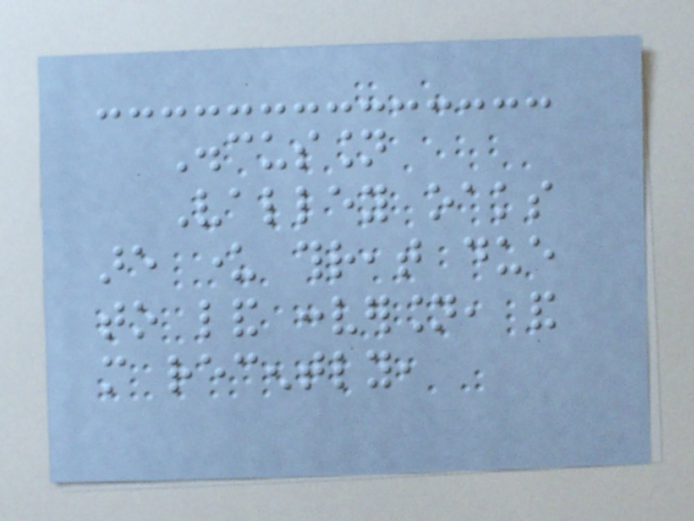Discussion
Valley oaks
are under threat due
to land conversion, and
more recently,
